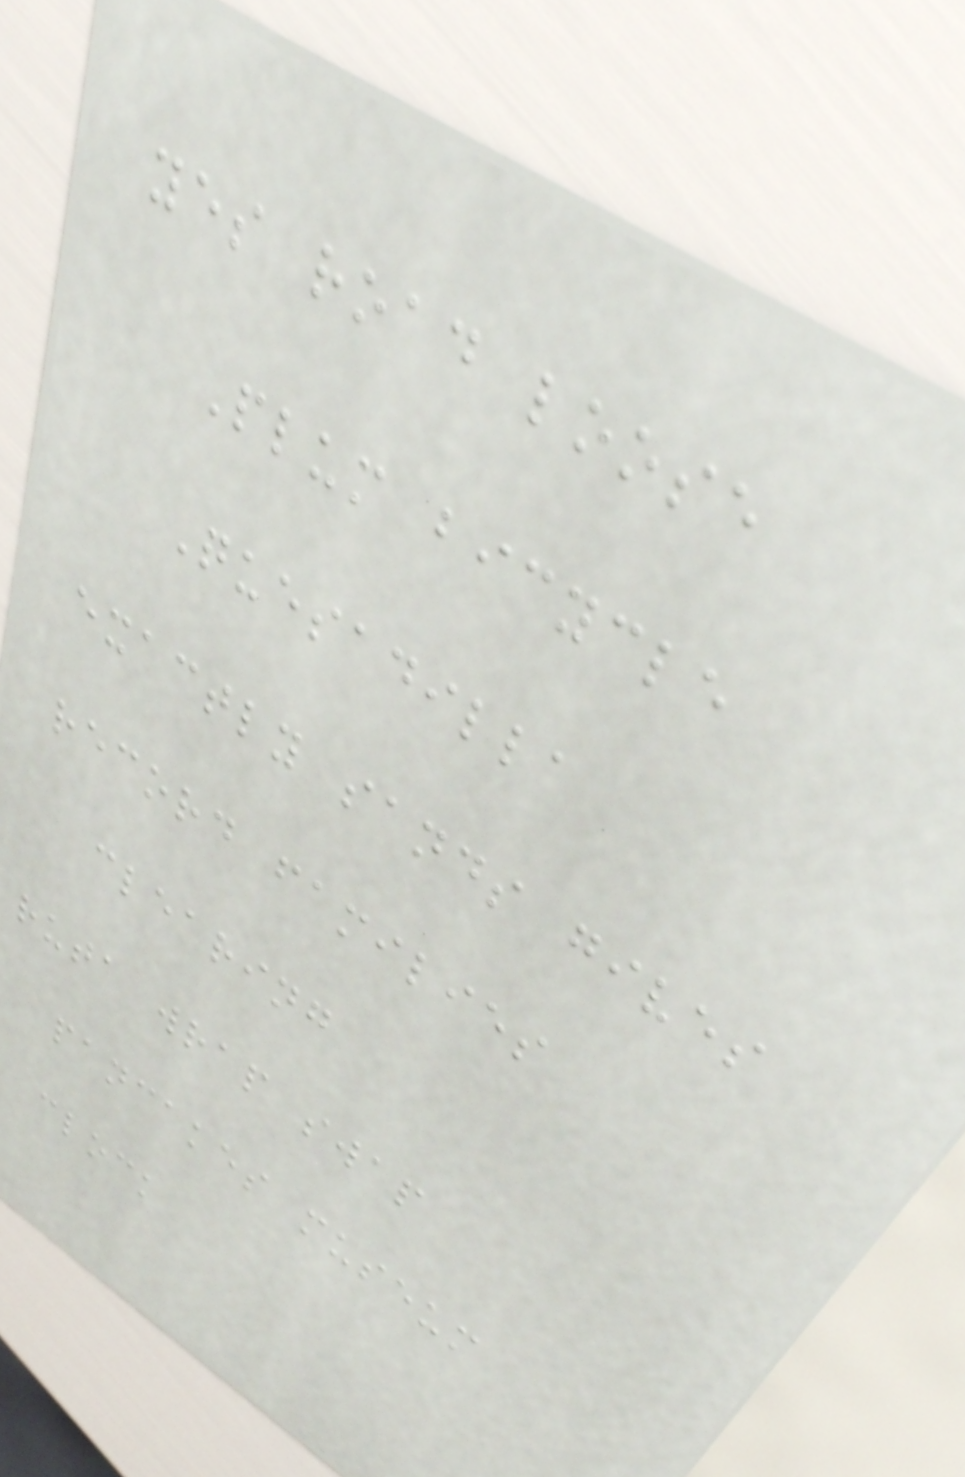yes road loose
Plum bicycle
Quesadilla
exactly sands gives
record families
clearing
ruta wrap swap
pancakes museum
clock
